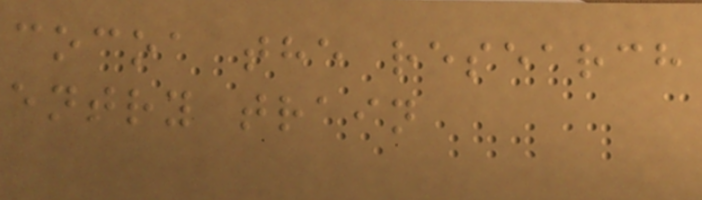cocoa the research
entry train
